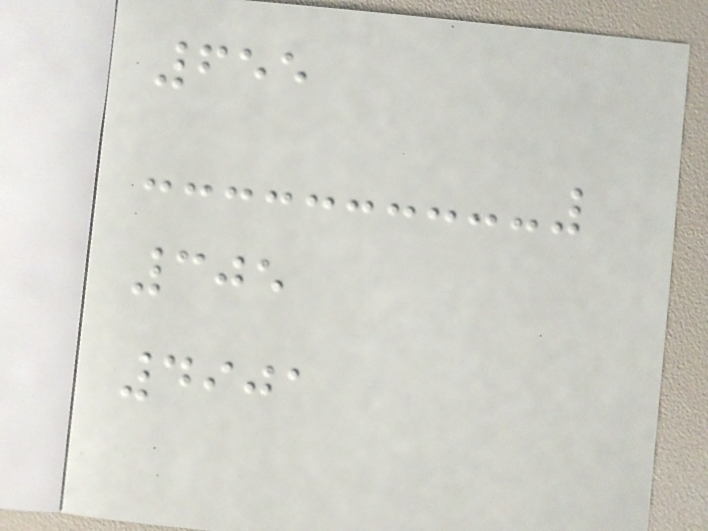655
305
4901
